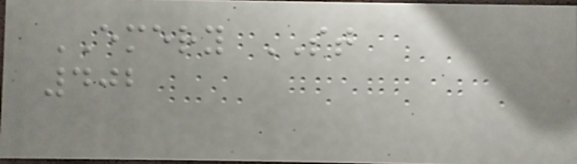EMERY ST
402
